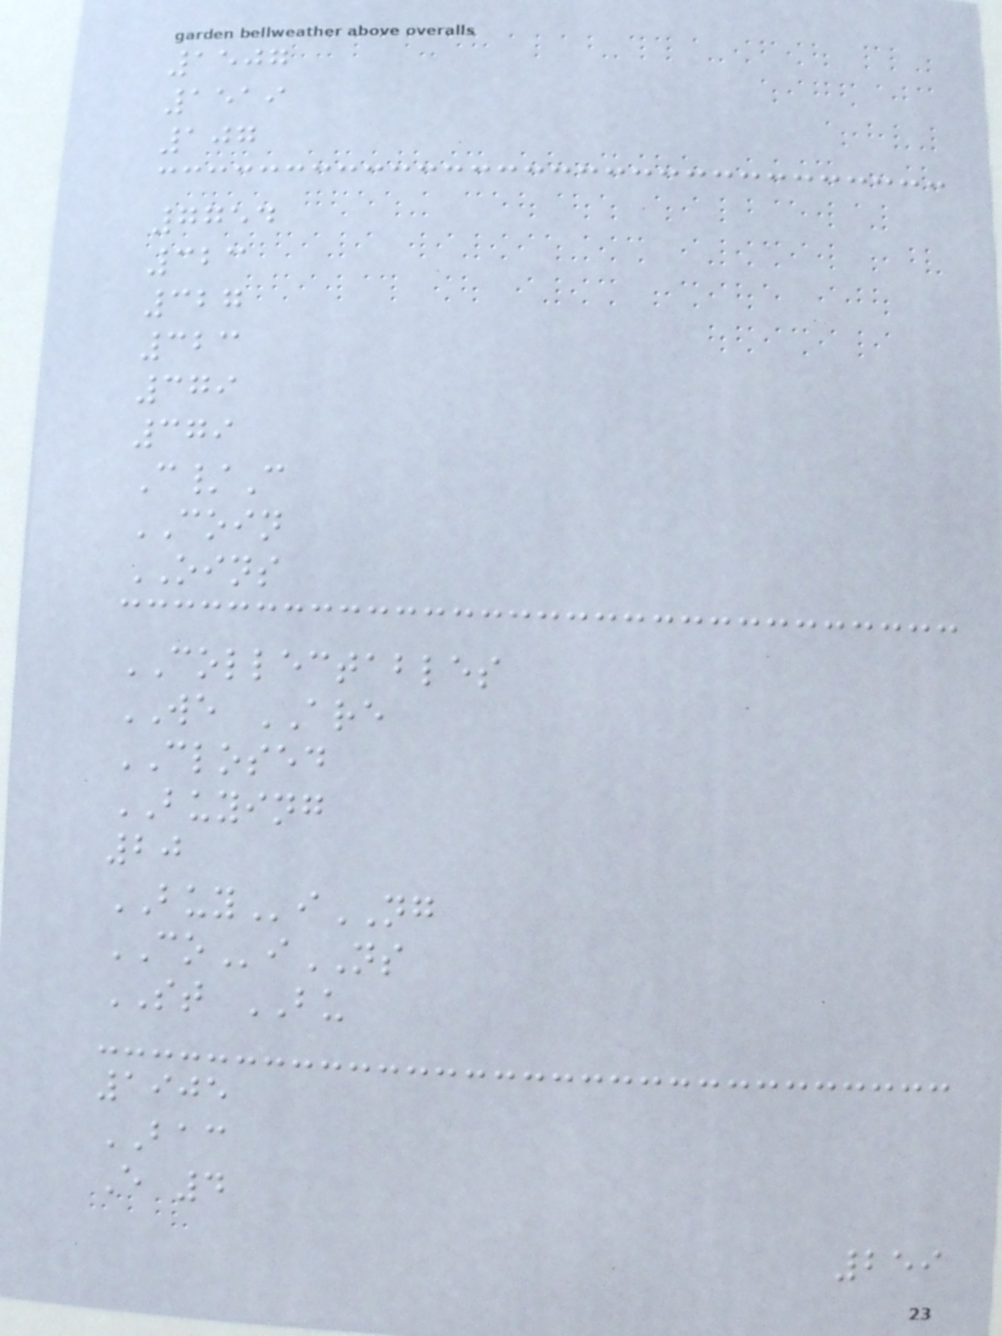1507
1519
107
7754
323
327
323
379
379
C/C
COIN
OINS
COLLECTABLES
WE ARE
CLOSED
BUYING
20
BUYiNG
COiNS
ST BU
1905
BAC
E 4
259
